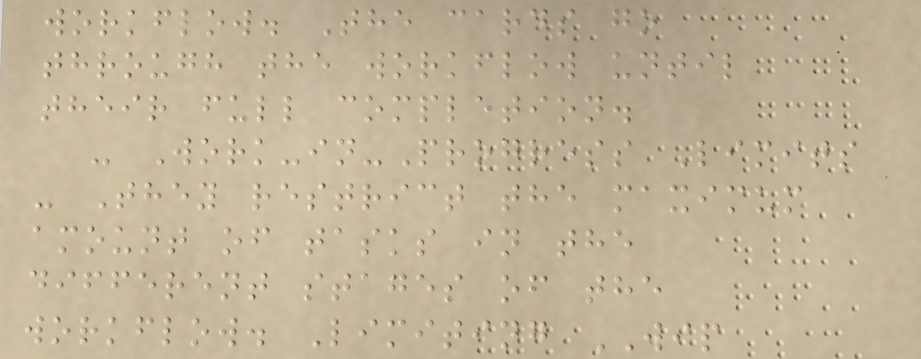workflow. The cards go
through the workflow until
their full completion.
- Work-in-Progress Limits
- They restrict the maximum
amount of tasks in the
different stages of the
workflow. Limiting WIP
